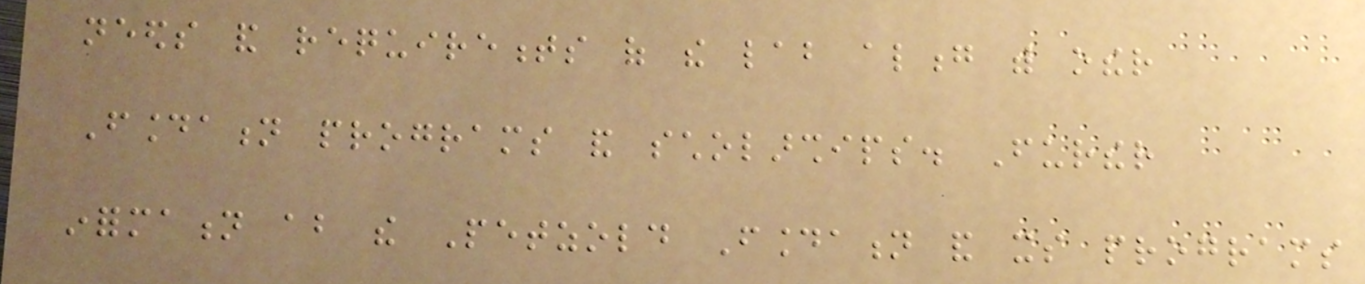needs and requirements of the lab along with other
Foundation programs and scholarships. Further
information about the Petzold Foundation and its programs
